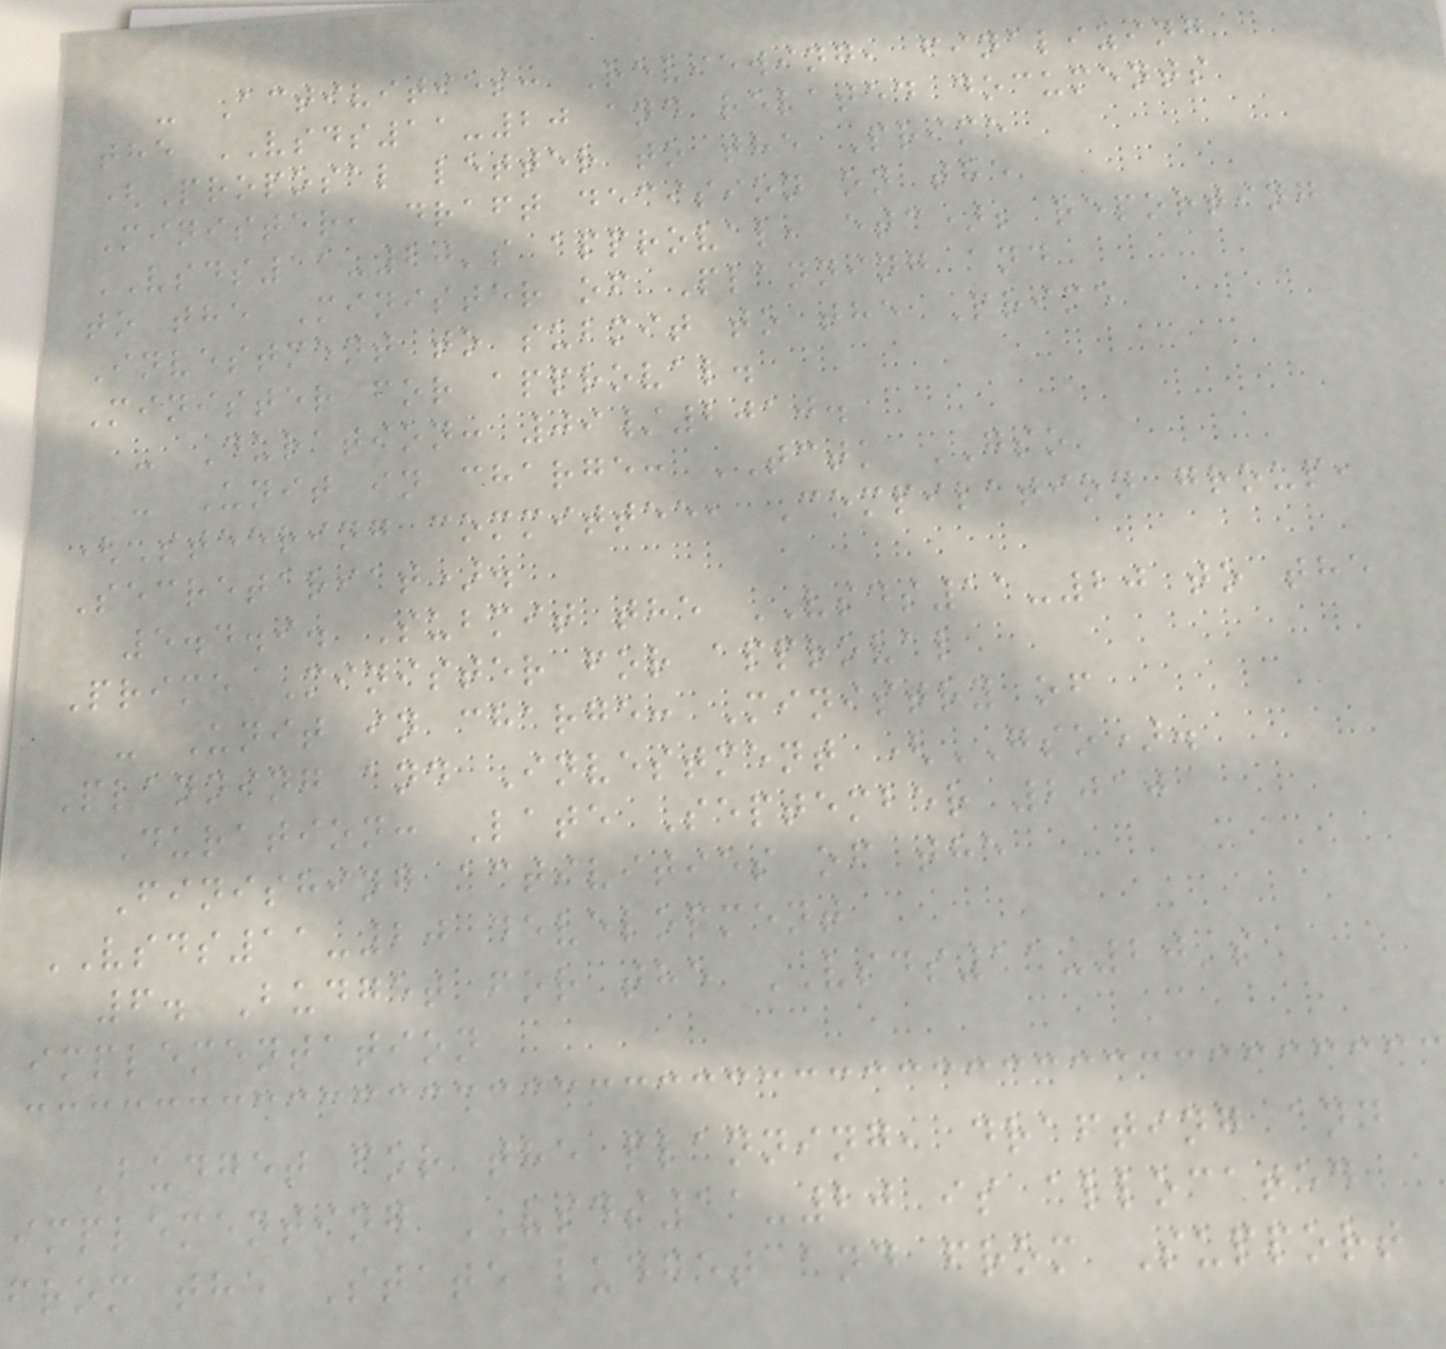- Activities: Reviewing, finalizing
the VSDS11-20 and related documents
(Proposal letter to the Prime
Minister, draft decision on the
VSDS11-20's approval, etc); reporting
to the Minister of Planning and
Investment to submit to the Prime
Minister for approval.
- Duration: 09/2010.
- Unit in charge: TCTK GSO
(Steering committee, Compilation group,
Secretariat).
5.4.9. Submit the VSDS11-20 to the
Prime Minister for approval
- Unit in charge: Ministry of
Planning and Investment (GSO).
Duration: Late September 2010
Finishing activities of the
VSDS11-20 development
6. Budget for the VSDS11-20's
implementation
Budget for the planning, drafting and
implementing VSDS11-20 is allocated
from the State budget and from Support
